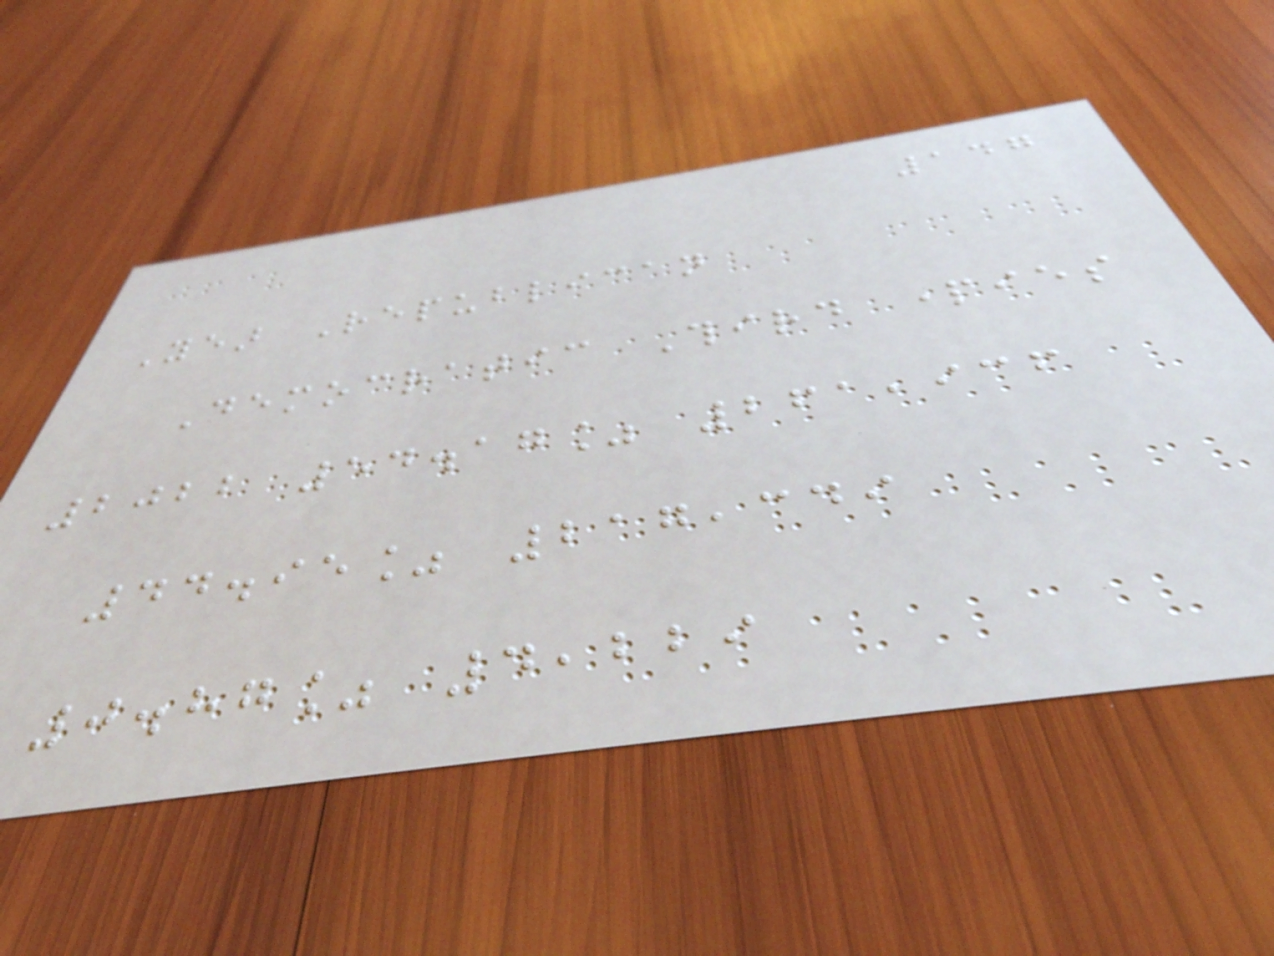147
Year Republican
Democratic Third parties
2022 54.17% 261,936
44.95% 217,349
0.87% 4,229
